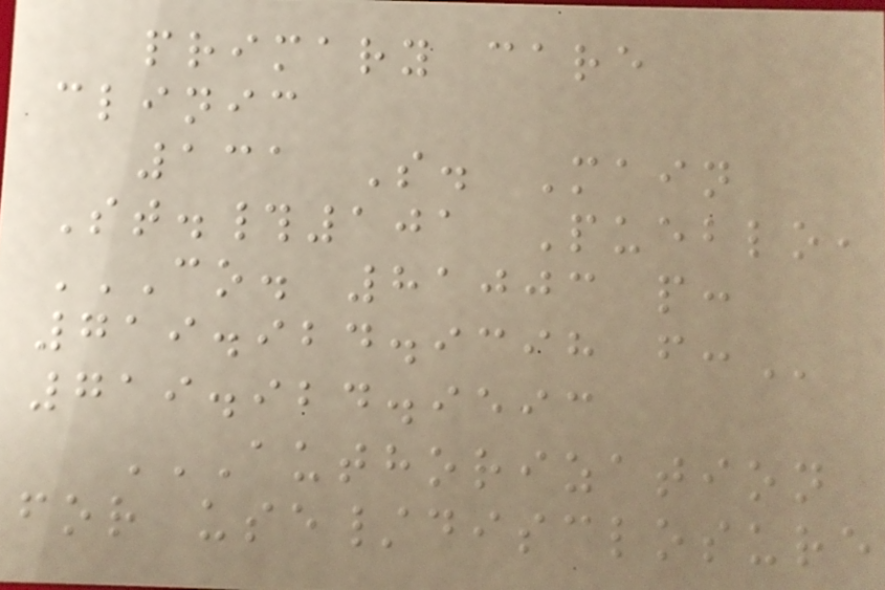primary care
clinic
131 S. Main
St.#101 Pueblo,
CO. 81003 P:
719.924.9398 F:
719.924.9593
AUTHORIZATION
FOR USE/DISCLOSURE
